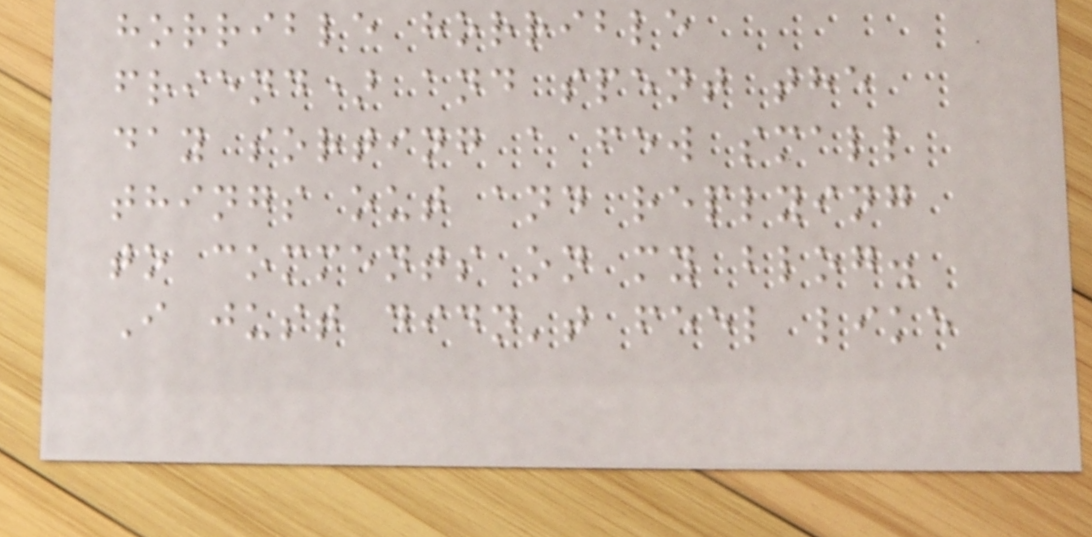horrible horrible
friend) and spent the
day sorting a few small
things out and replying
to comments on my blog.
I just didn't feel like
